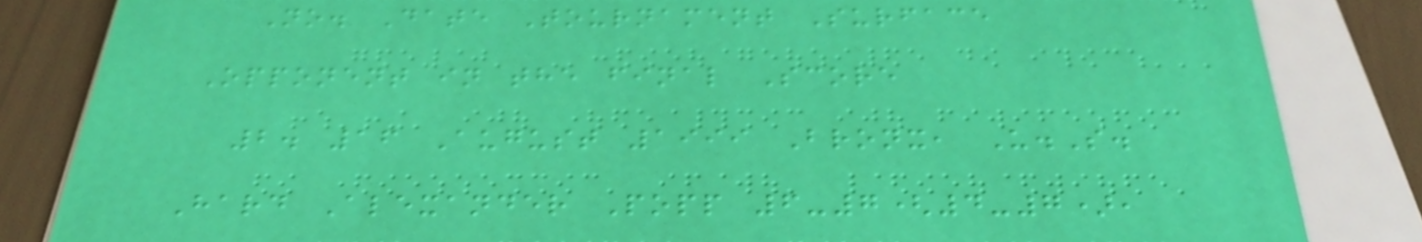No. Date Tournament Surface
Opponent in the final Score
2. 16 August 1999 Bronx, U.S.
Hard Alexander Popp 6-7(4-7),
